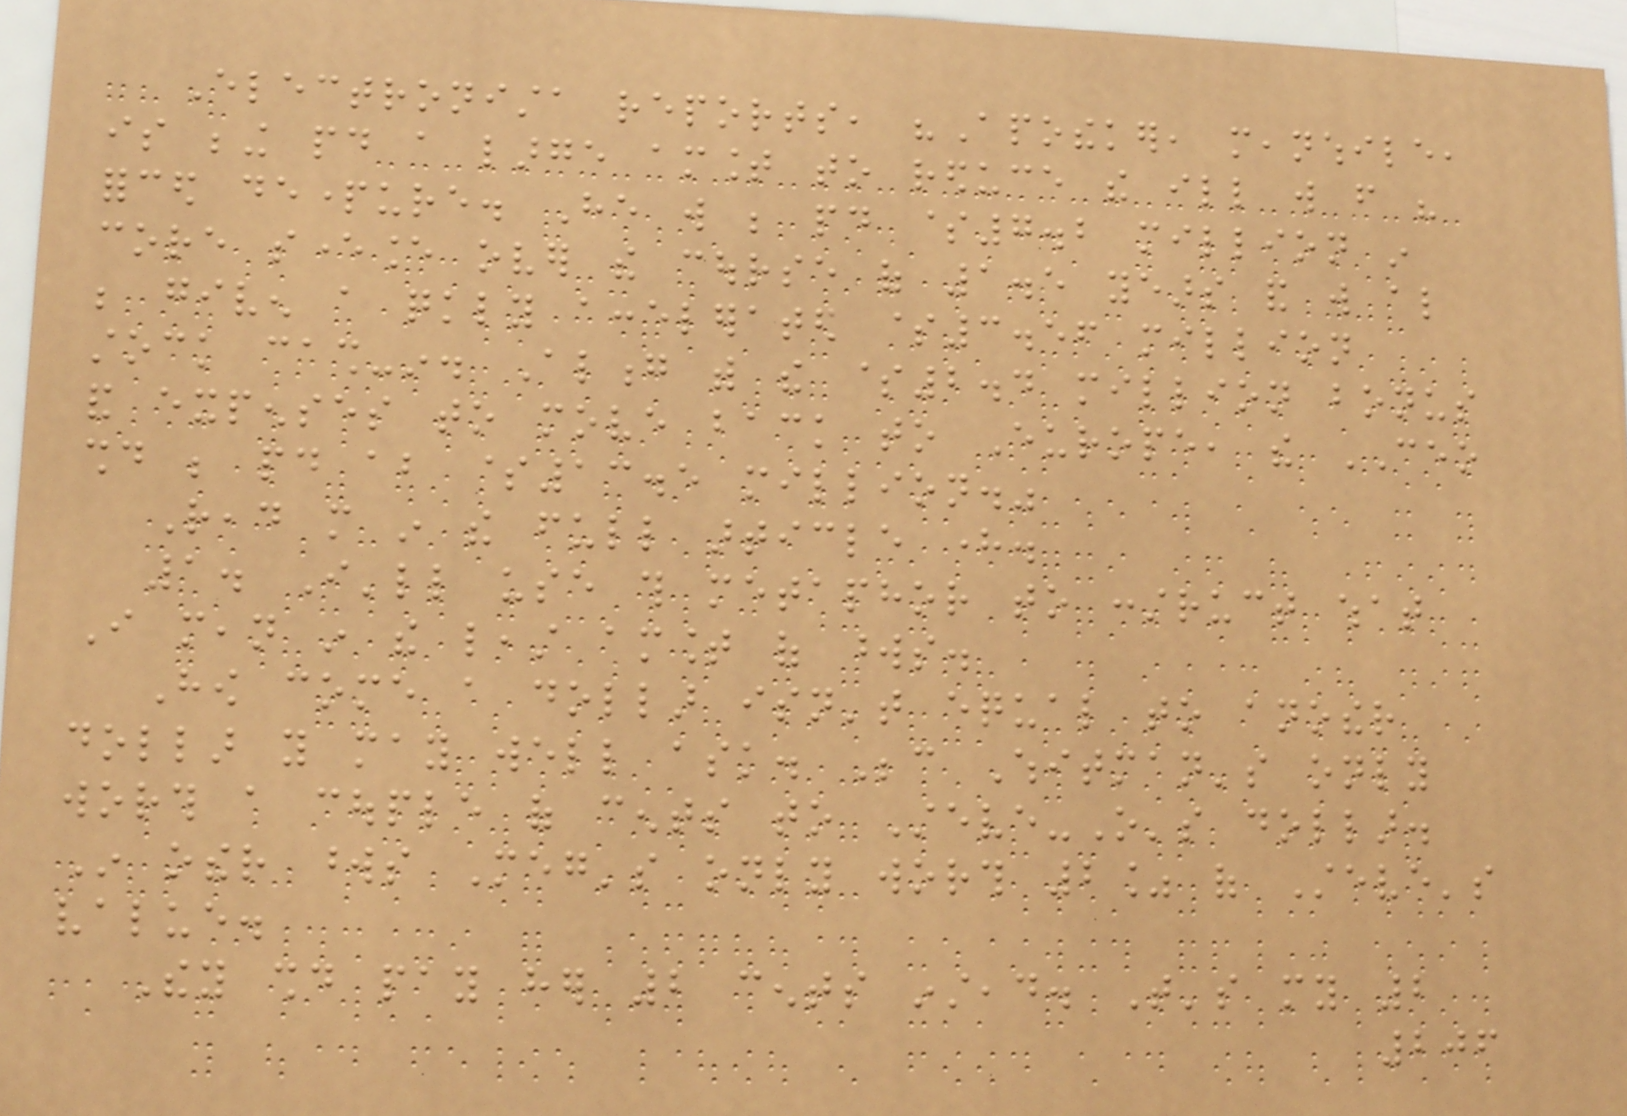Electronista reports, "Apotheker, meanwhile,
is being paid a large amount to reduce the ill will from his
forced departure. He will be paid $7.2 million in
core severance over the course of 1.5 years and will also
be given a quickly accelerated $3.56 million
stock cash-in. Along with the $2.4 million bonus
and expenses to move back to Europe, the CEO
should be paid about $13.5 million."
Read more in the full article here.
1. I'll use this metaphor to construct what
I mean in the least amount of words.
How come a dollar isn't equal to another
dollar you may well ask. Because Whitman's only
worth a couple of cents to Steve-O's dollar.
In other words Meg's only worth 2% of Steve's
value.
They should pay her 2 cents instead. That's my 2
206
